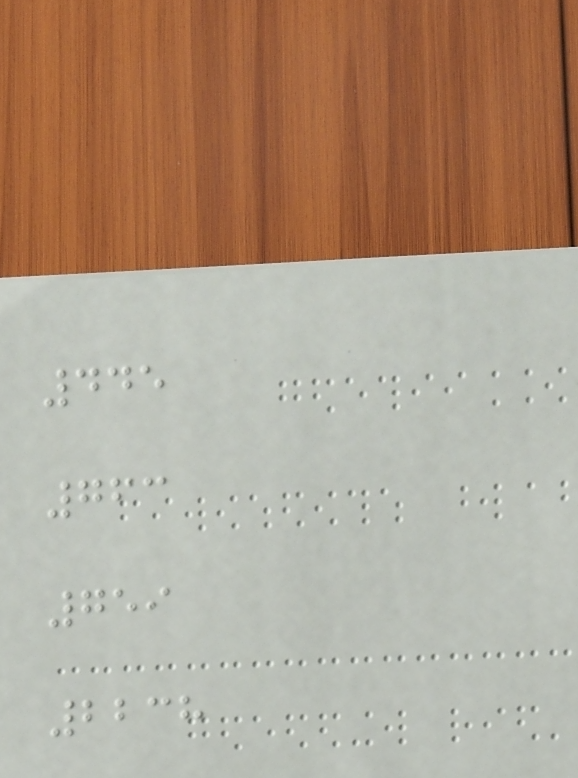445
763
759
2238
